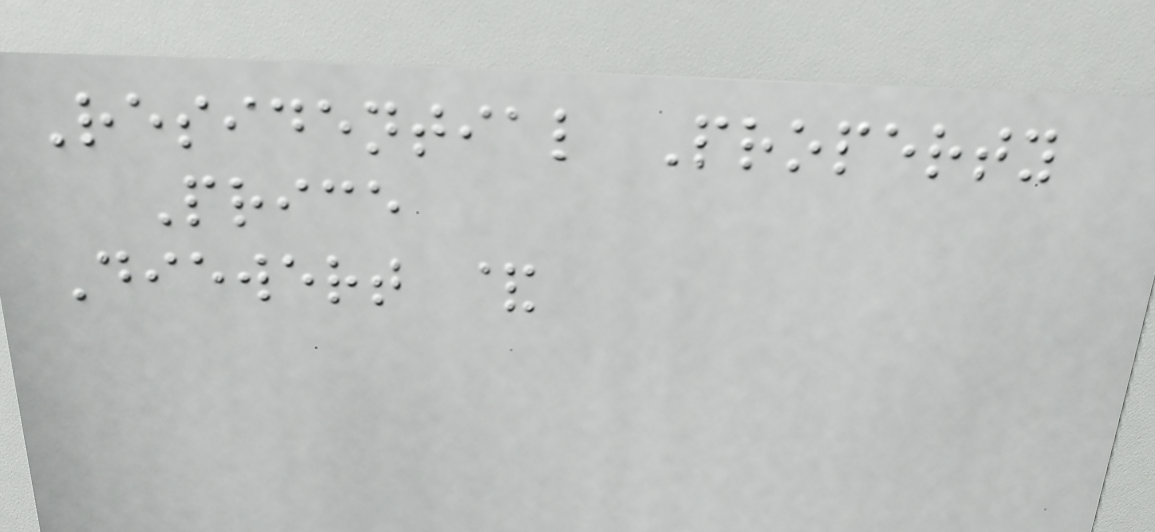Residential Property
Price
Diewert &
